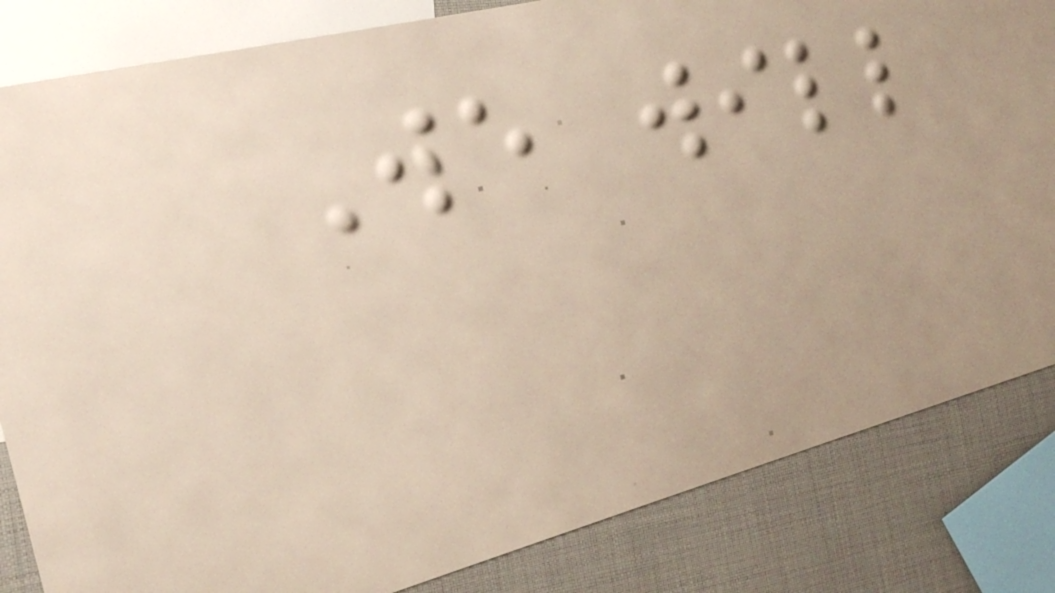We will
